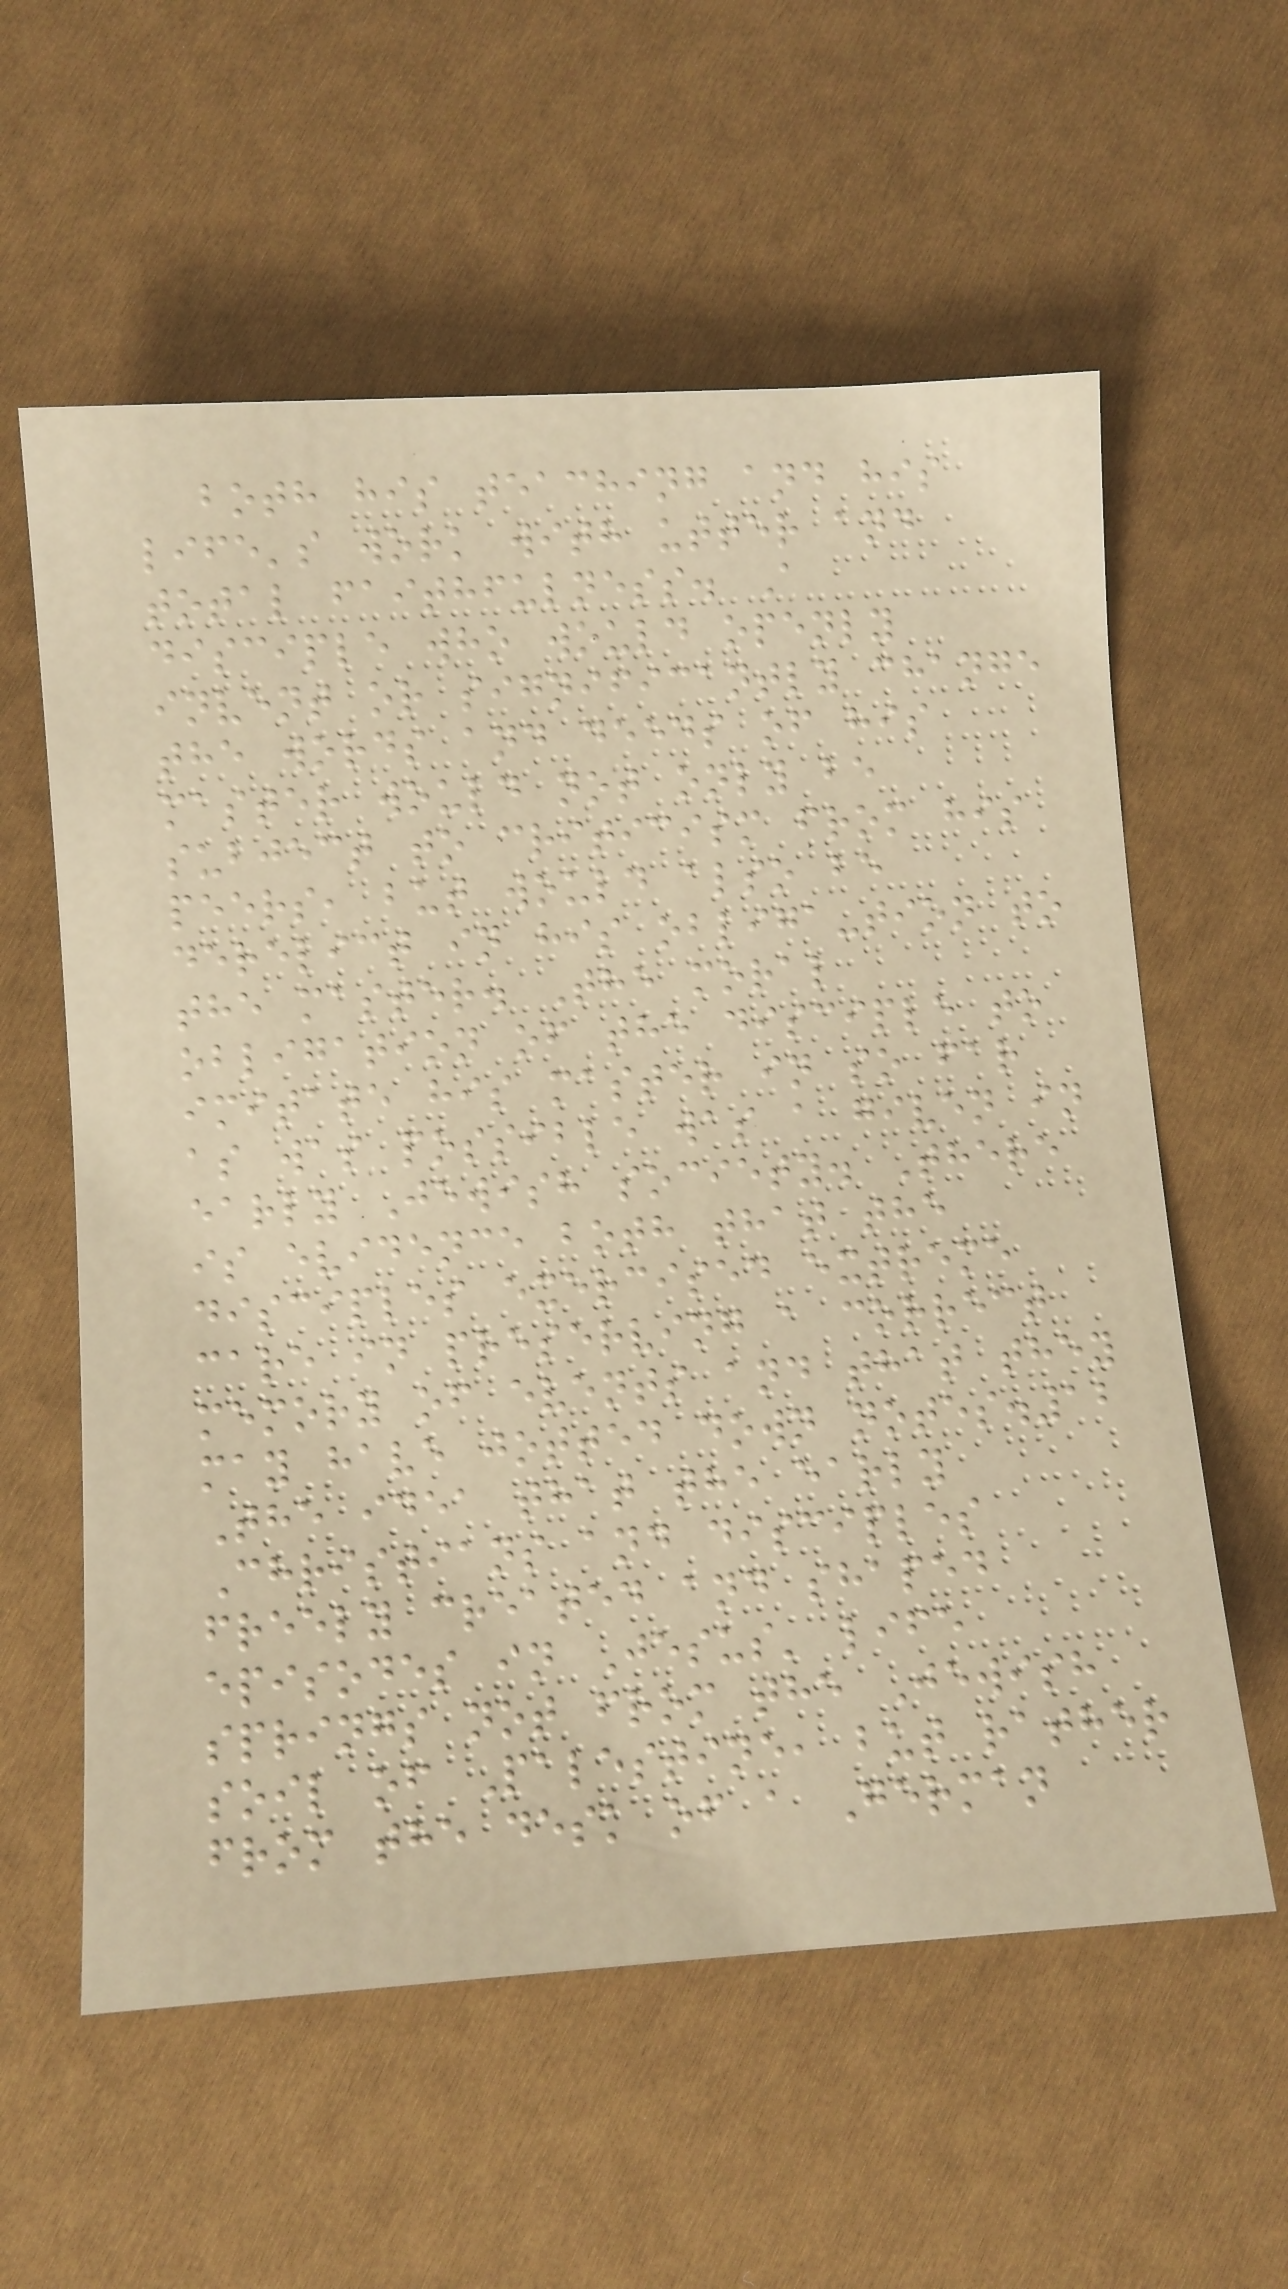both his teaching and his
life's work with utter and
total faithfulness. A
disciple who would openly
invent or significantly change
the words and deeds of his
master would not only be
subject to criticism from his
peers, but would also be
derelict in his obliga-tion to
the master. The moral
obligation of the disciple to
imitate his master in so far
as was possible was a given in
early Jewish society. There
is evidence both that the
disciples exercised extreme
care in preserving a correct
memory of events and that they
may have jotted down notes.12
The idea that the early
Christians and disciples
freely created and shaped
episodes in Jesus' life
springs not from the Jewish
soil of Palestine, but rather
from the desk of a German
